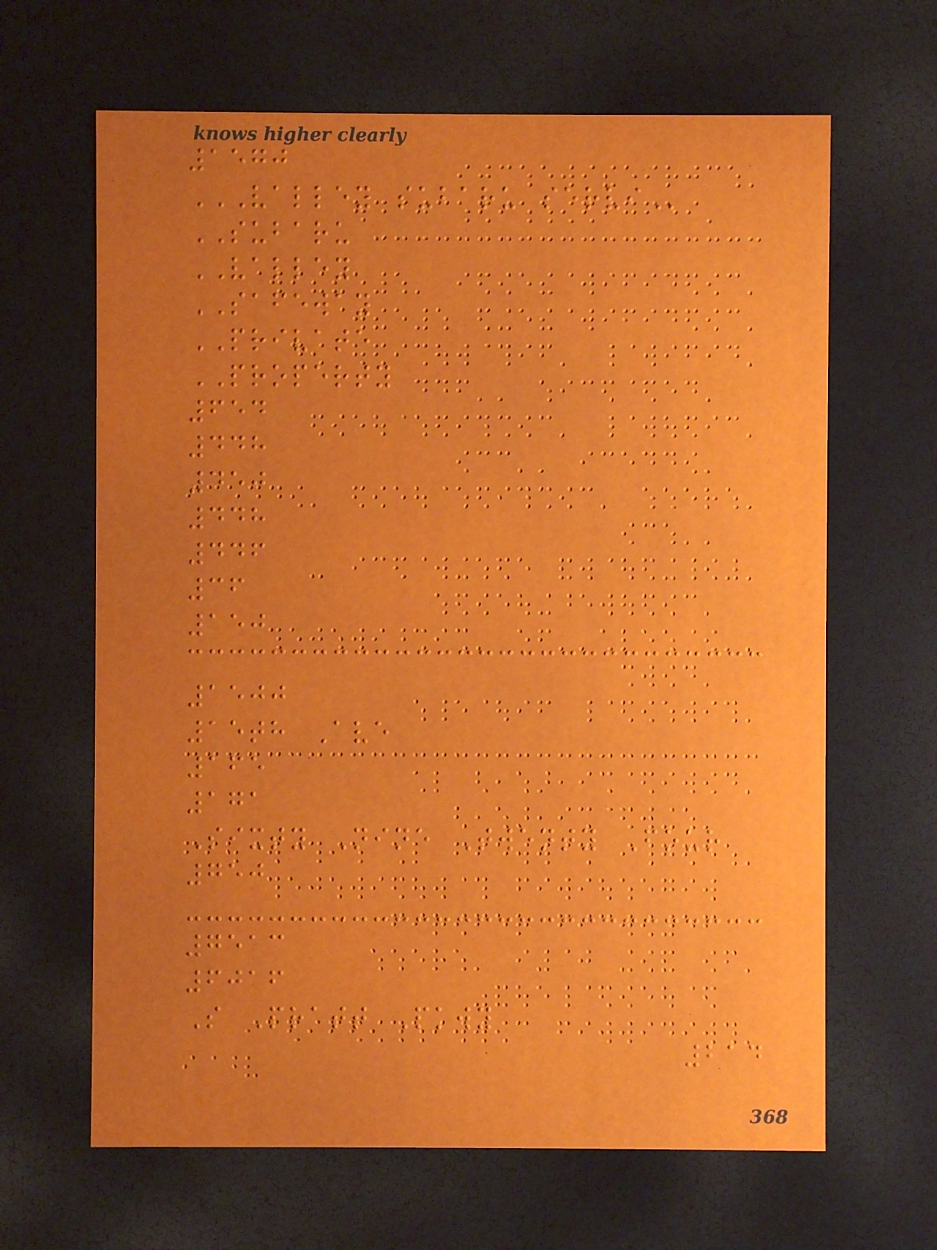1570
VALLEY SUBARU SERVI
SUBARU
VALLEY
SAFEWAY
PRIVATE
PROPERTY
654
448
450
448
446
36
150
1500
15th Ave
165
171
Sixty Nine Twenty Four
750
7513
6016
S Pratt Pkwy
214
